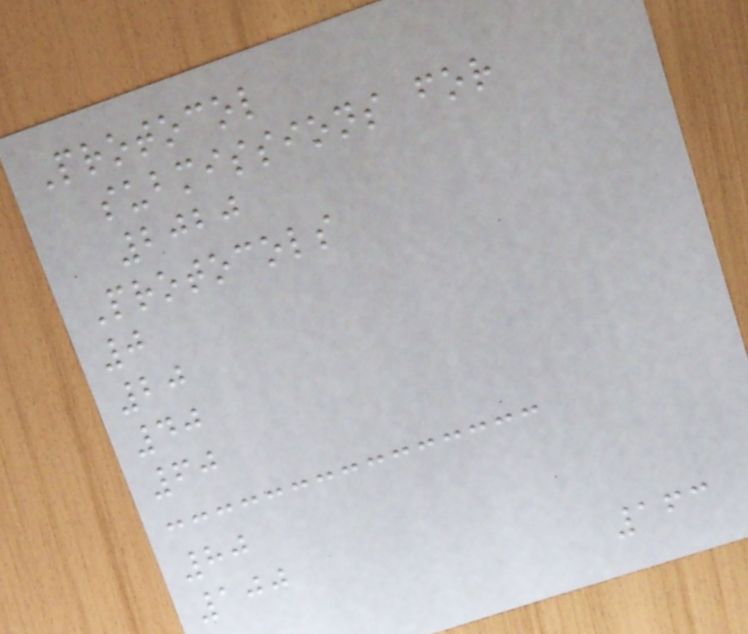Protocol
submissions for
2020
Protocols
0
20
40
60
80
100
163
